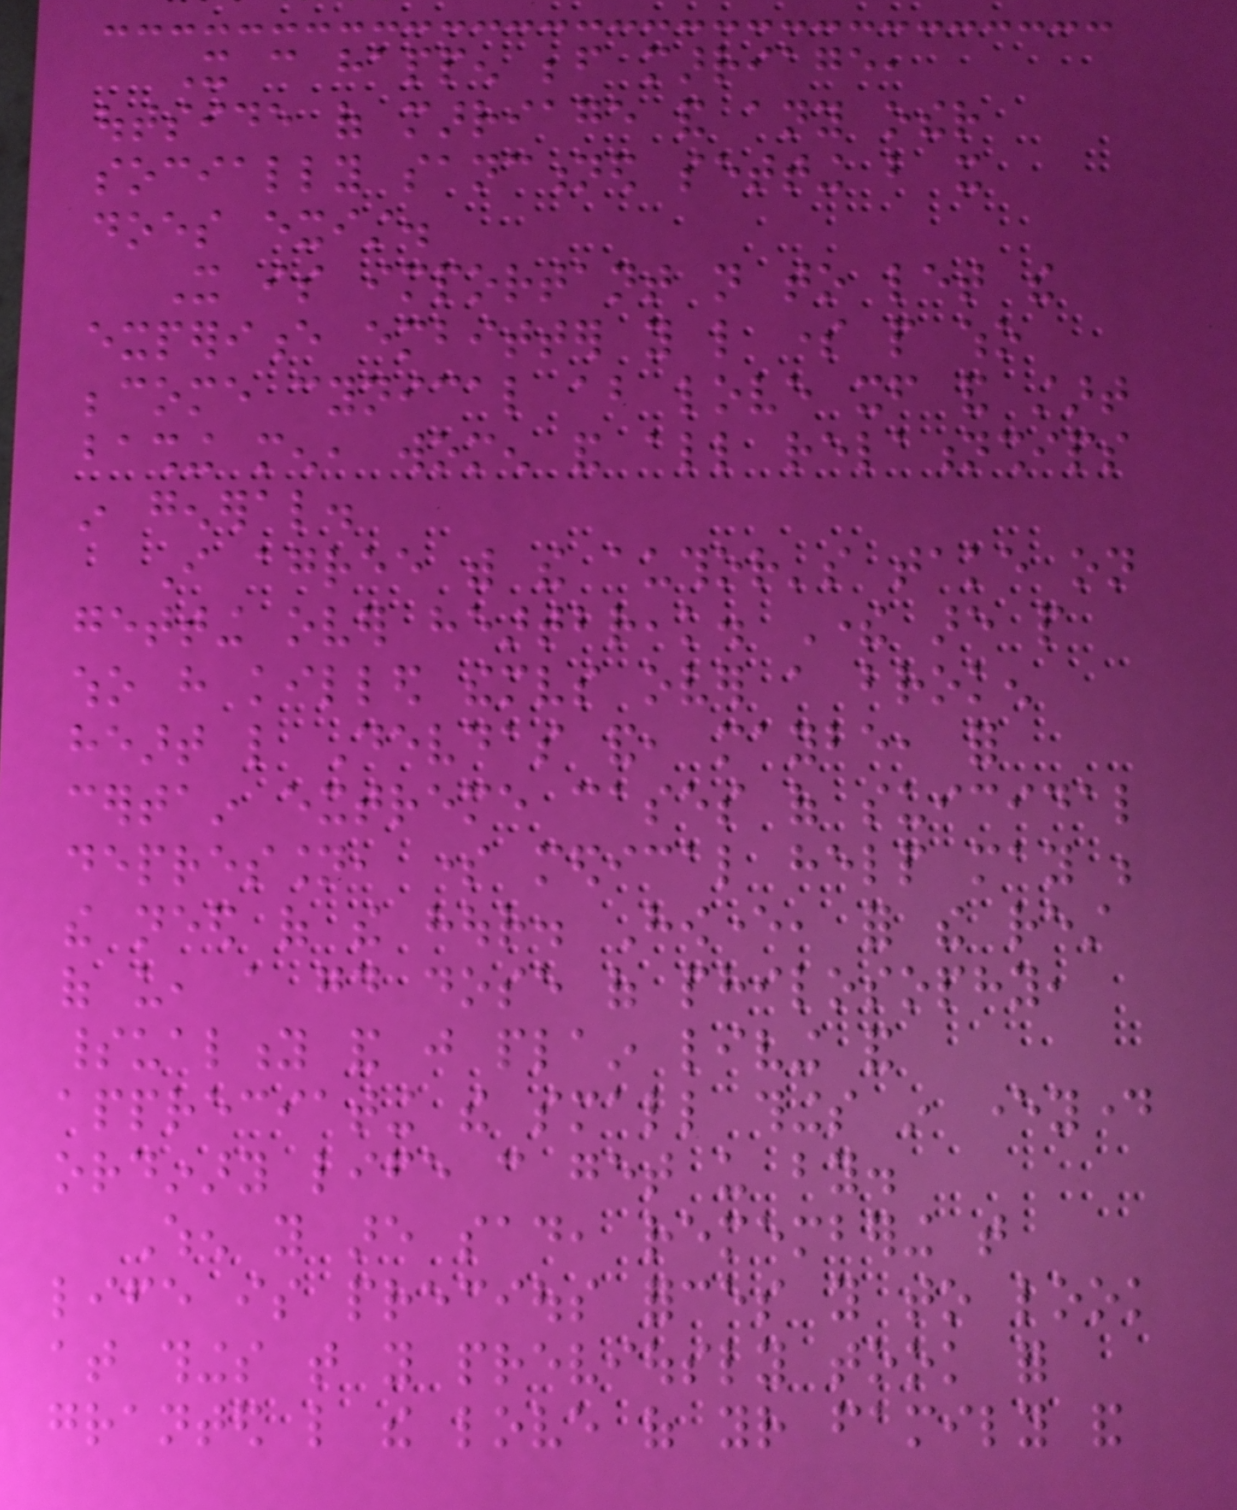It can happen before marriage,
outside of marriage and any other
socially sanctioned setting but it
does exist.
It is important not to let the
experience embitter you like some people who
become cynical about love itself and start
bashing men, women and all relationships
in general.
I agree with the author's take on
getting over heartbreak. There are people
who have killed themselves over a broken
heart like Devdas and, maybe, for
certain extreme cases of suicidal
depression, some medical help may be
the need of the hour. However, for the rest
of us, a good dose of philosophy,
spirituality and just plain living and
appreciating the small things in everyday
ordinary life can get us by.
When you are sad, remembering that
life is precious forces you to look
at things that you previously took for
granted like the love of your family and
